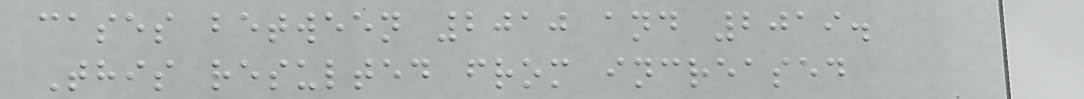cases between 2010 and 2019.
This resulted from increased
